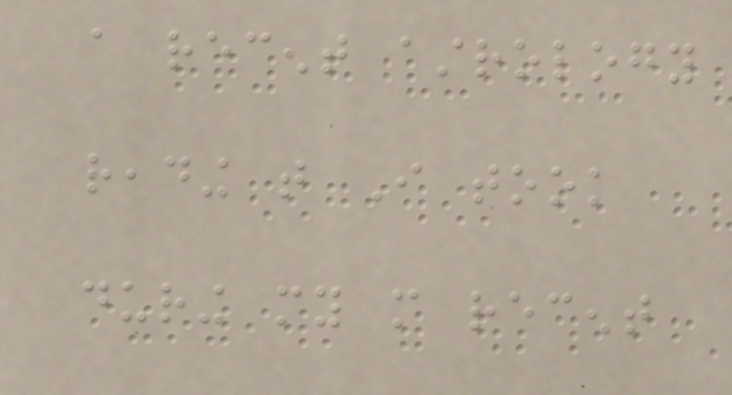a recent astrology
reading that I took
during my more recent
